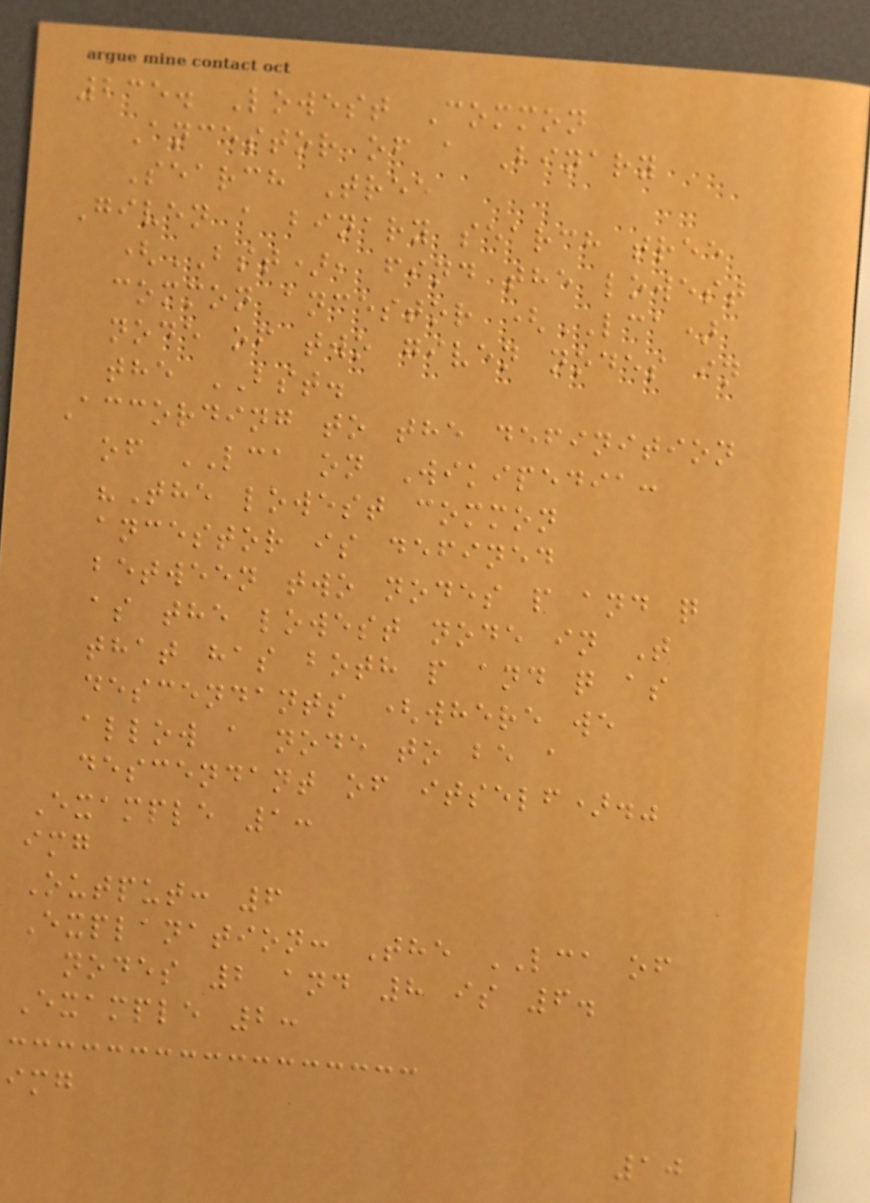235. Lowest Common
Ancestor of a Binary
Search Tree
Given a binary search tree
(BST), find the lowest
common ancestor (LCA)
node of two given nodes in
the BST.
According to the definition
of LCA on Wikipedia:
"The lowest common
ancestor is defined
between two nodes p and q
as the lowest node in T
that has both p and q as
descendants (where we
allow a node to be a
descendant of itself)."
Example 1:
img
Output: 6
Explanation: The LCA of
nodes 2 and 8 is 6.
Example 2:
img
10
